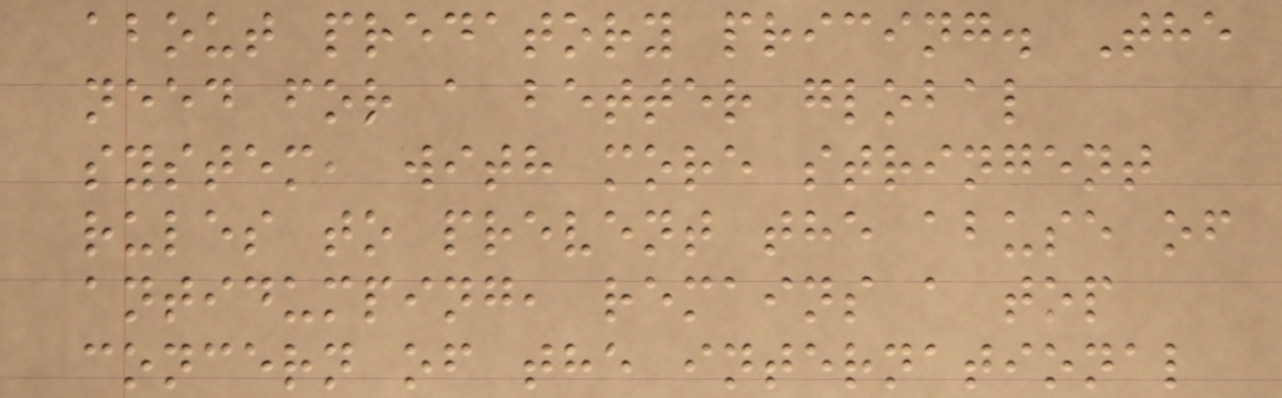about predatory pricing. The
need for a better global
system, with more stringent
rules to prevent the abuse of
antidumping, remains a top
concern of the international
